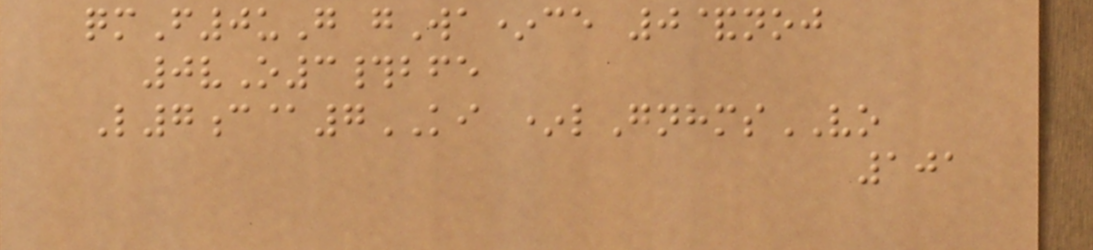qmF0uG gWa*ce 0&noj
0vO3#bfe
L7c@7KI *lGnhmsVO
101
